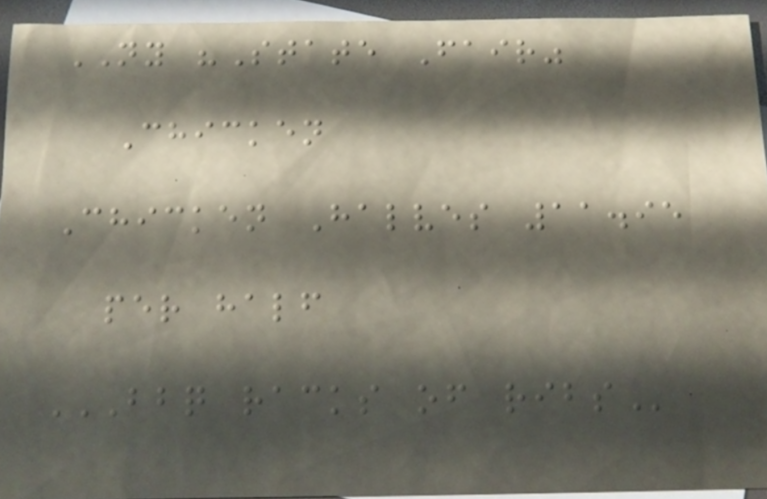NY "State Fair"
Chicken
Chicken Halves 11.95
per half
BBQ RACKS OF RIBS
